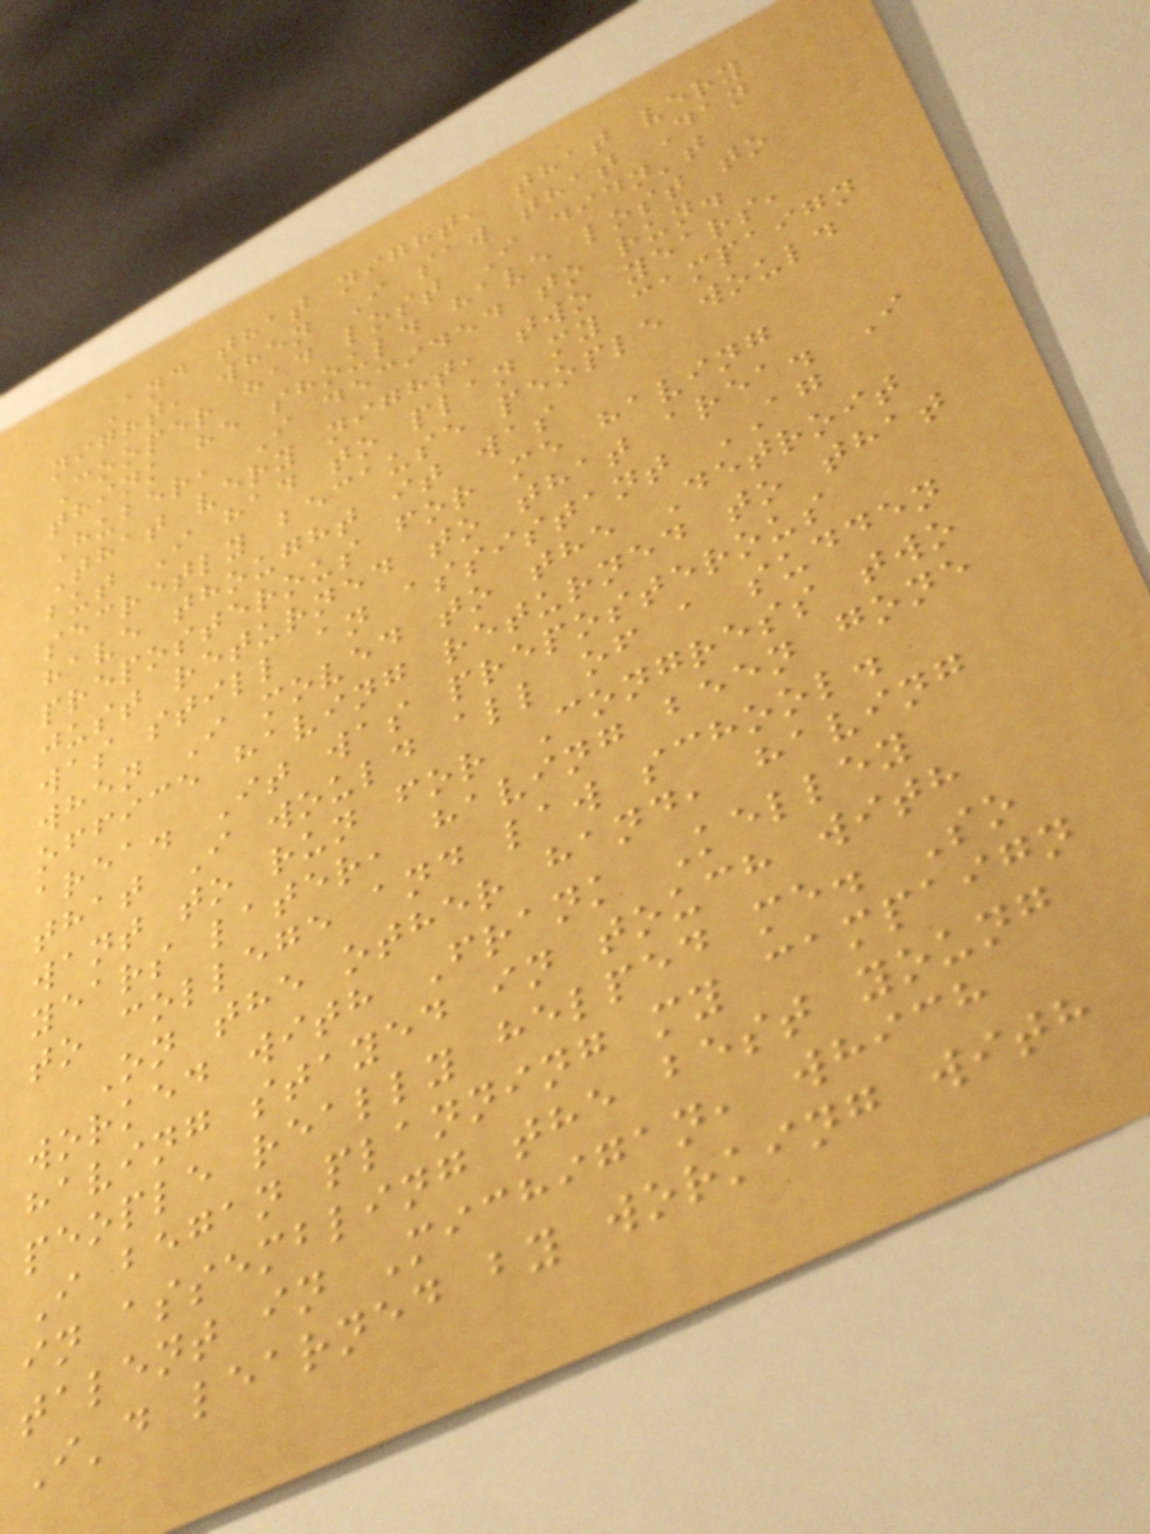And that night, that very
night, when I saw that Dan
Cooper had lost I didn't
think he should have lost to
Huber, I decided to run.
That very night, two years,
but I had to plan my campaign
secretly because people would
have thought it was
preposterous for me having
just returned to that area. I
was still an assistant AG
when I moved to the Detroit
office having returned to that
area. It was preposterous
that I would all of a sudden
want to run for Congress two
years later, having been gone
to college and law school.
On the other hand, having
worked with Frank Kelley
having stayed in touch with
people really helped me. So
I began planning my campaign
in assembling the best young
talent in Michigan, which
I'd learned by working with
